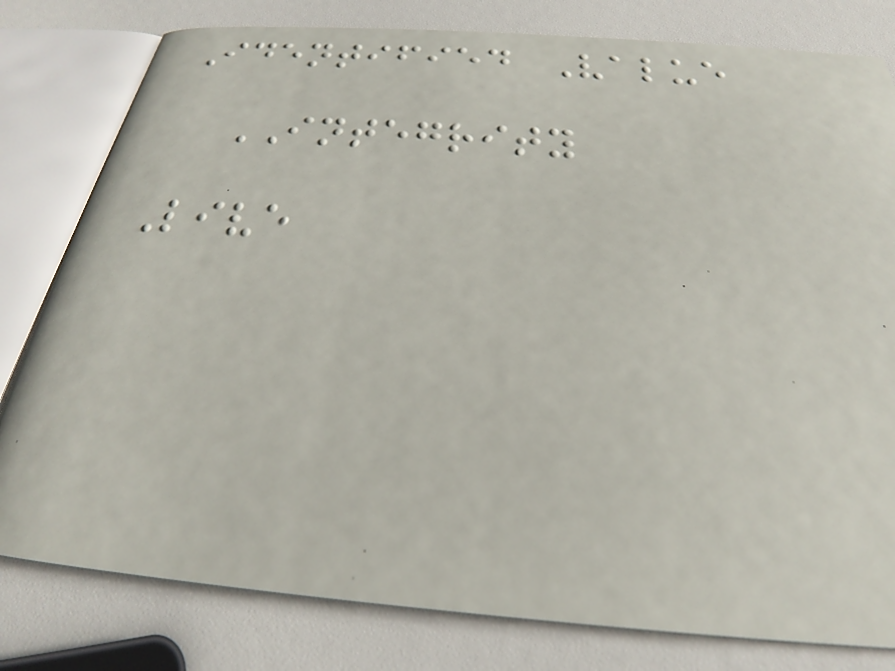Identified Value
INTEGRITY
Live
